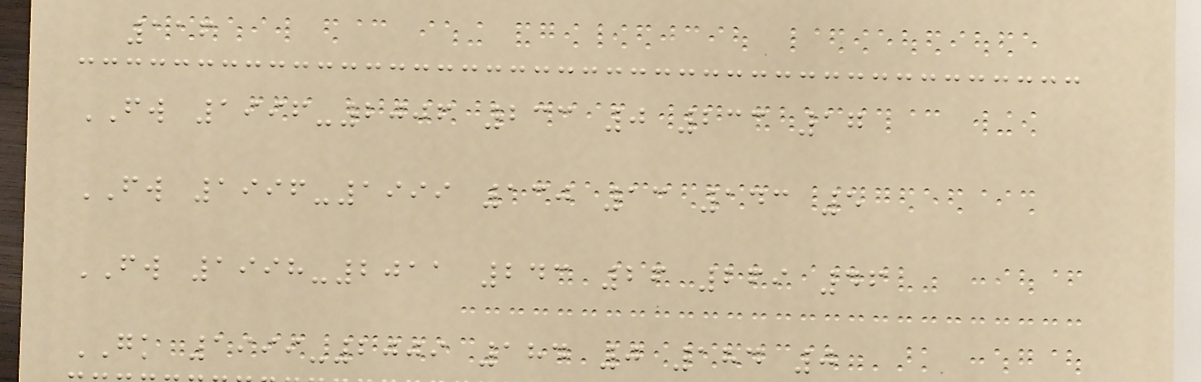116
FW 1996-2006 233 0 233 17
FW 1996-1999 130 13 143 5
FW 1998-2011 243 26 269 46
GK 1999-2009 184 0 184 0
